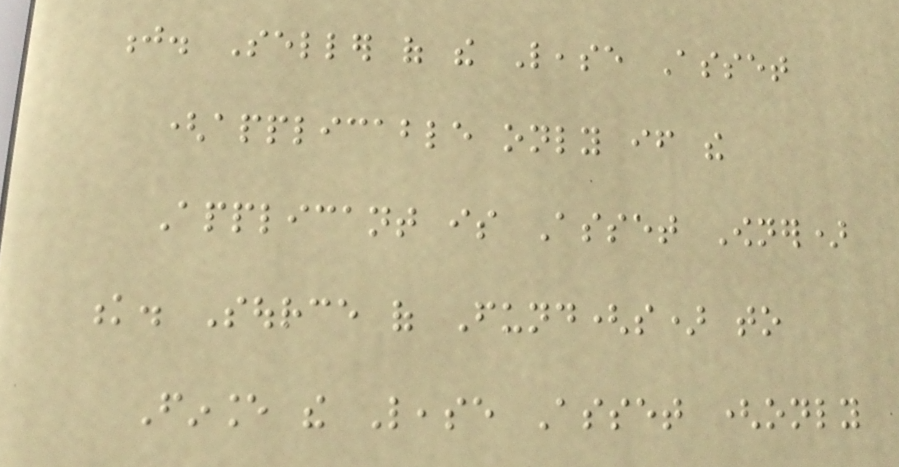j. Seller of the Lease Asset
(applicable only if the
Applicant is Asset Owner)
k. Source of Fund(s) to
Finance the Lease Asset (only
